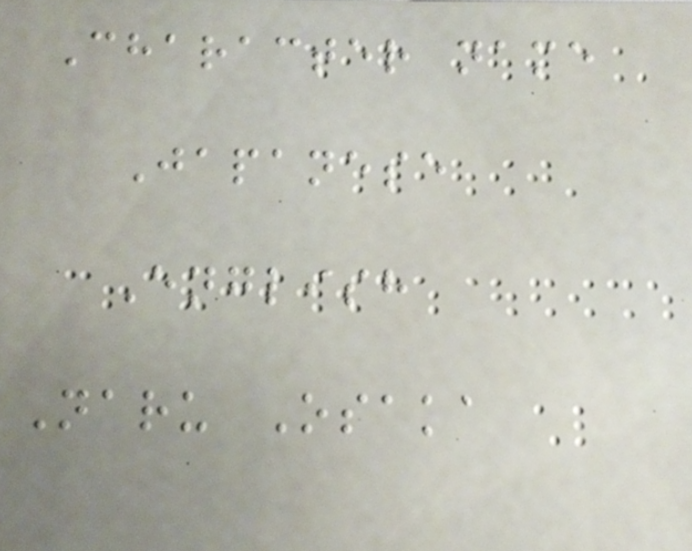Character name
Japanese
English
Naru Osaka
